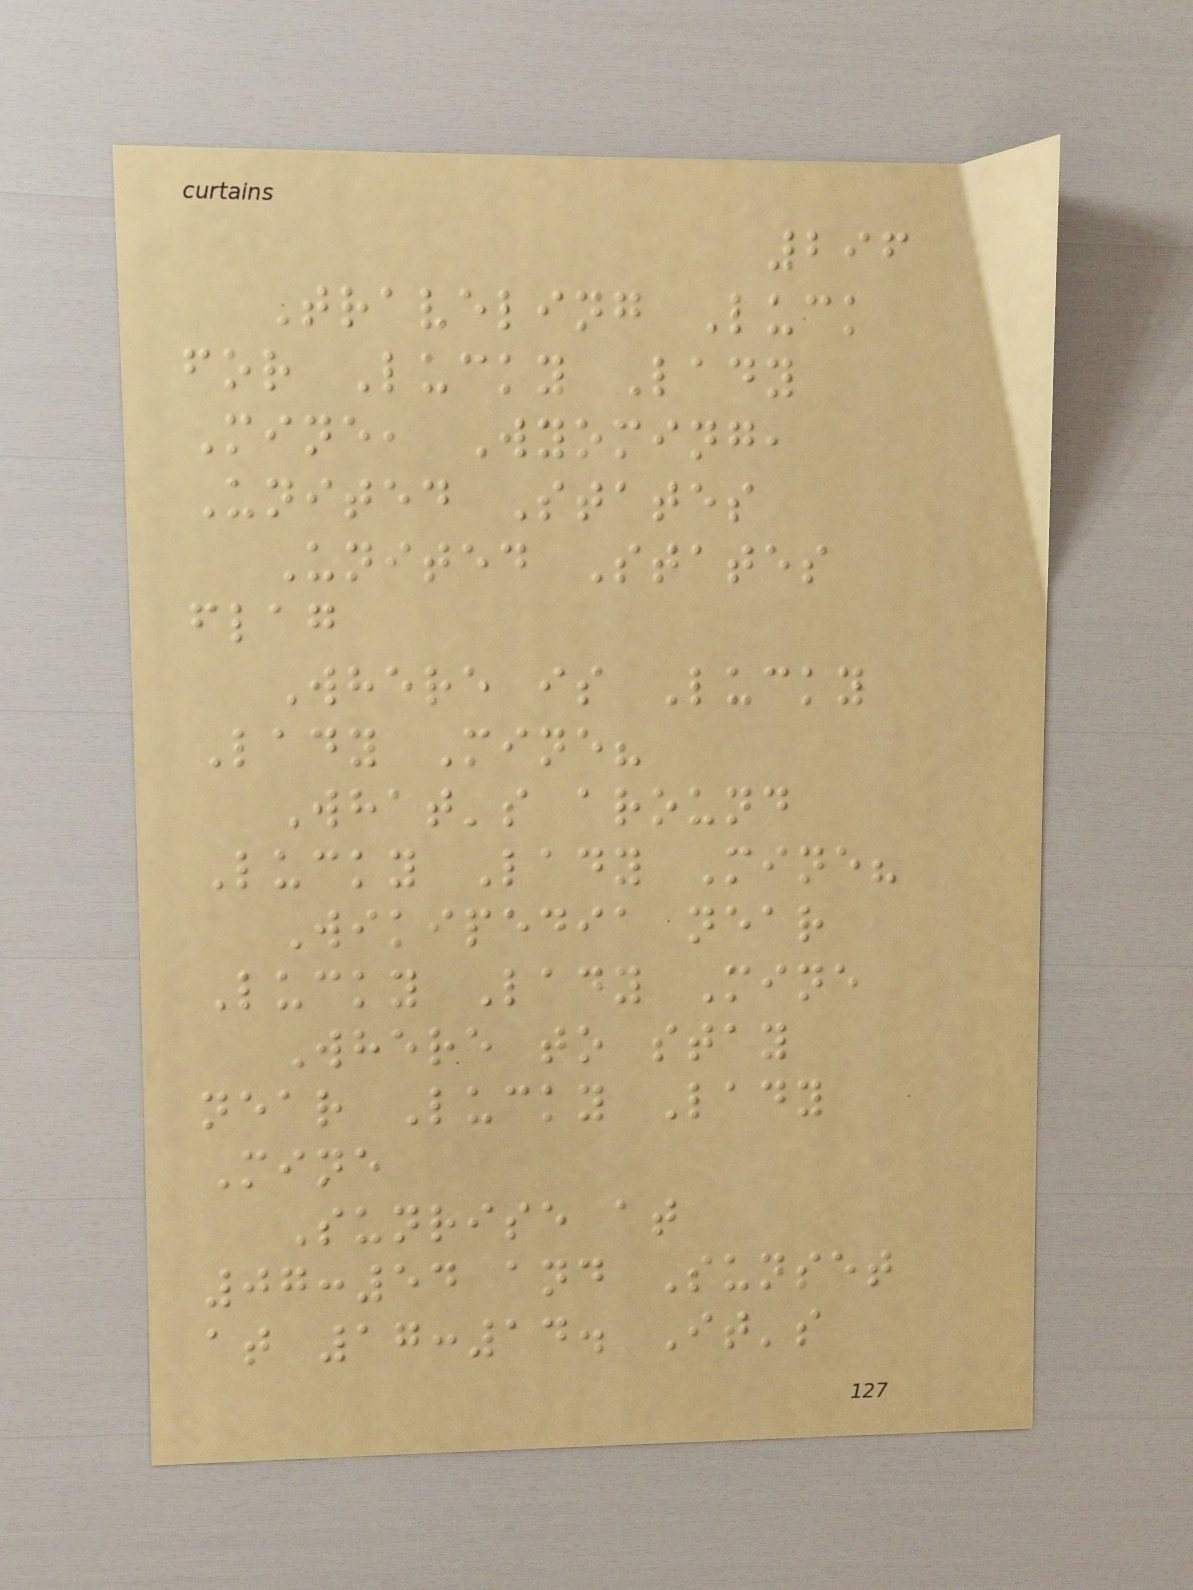296
Traveling Luck
for Lucky Lady
Mine, Wyoming,
United States
United States
flag
Where is Lucky
Lady Mine?
What's around
Lucky Lady Mine?
Wikipedia near
Lucky Lady Mine
Where to stay
near Lucky Lady
Mine
Sunrise at
07:54 and Sunset
at 17:14. It's
